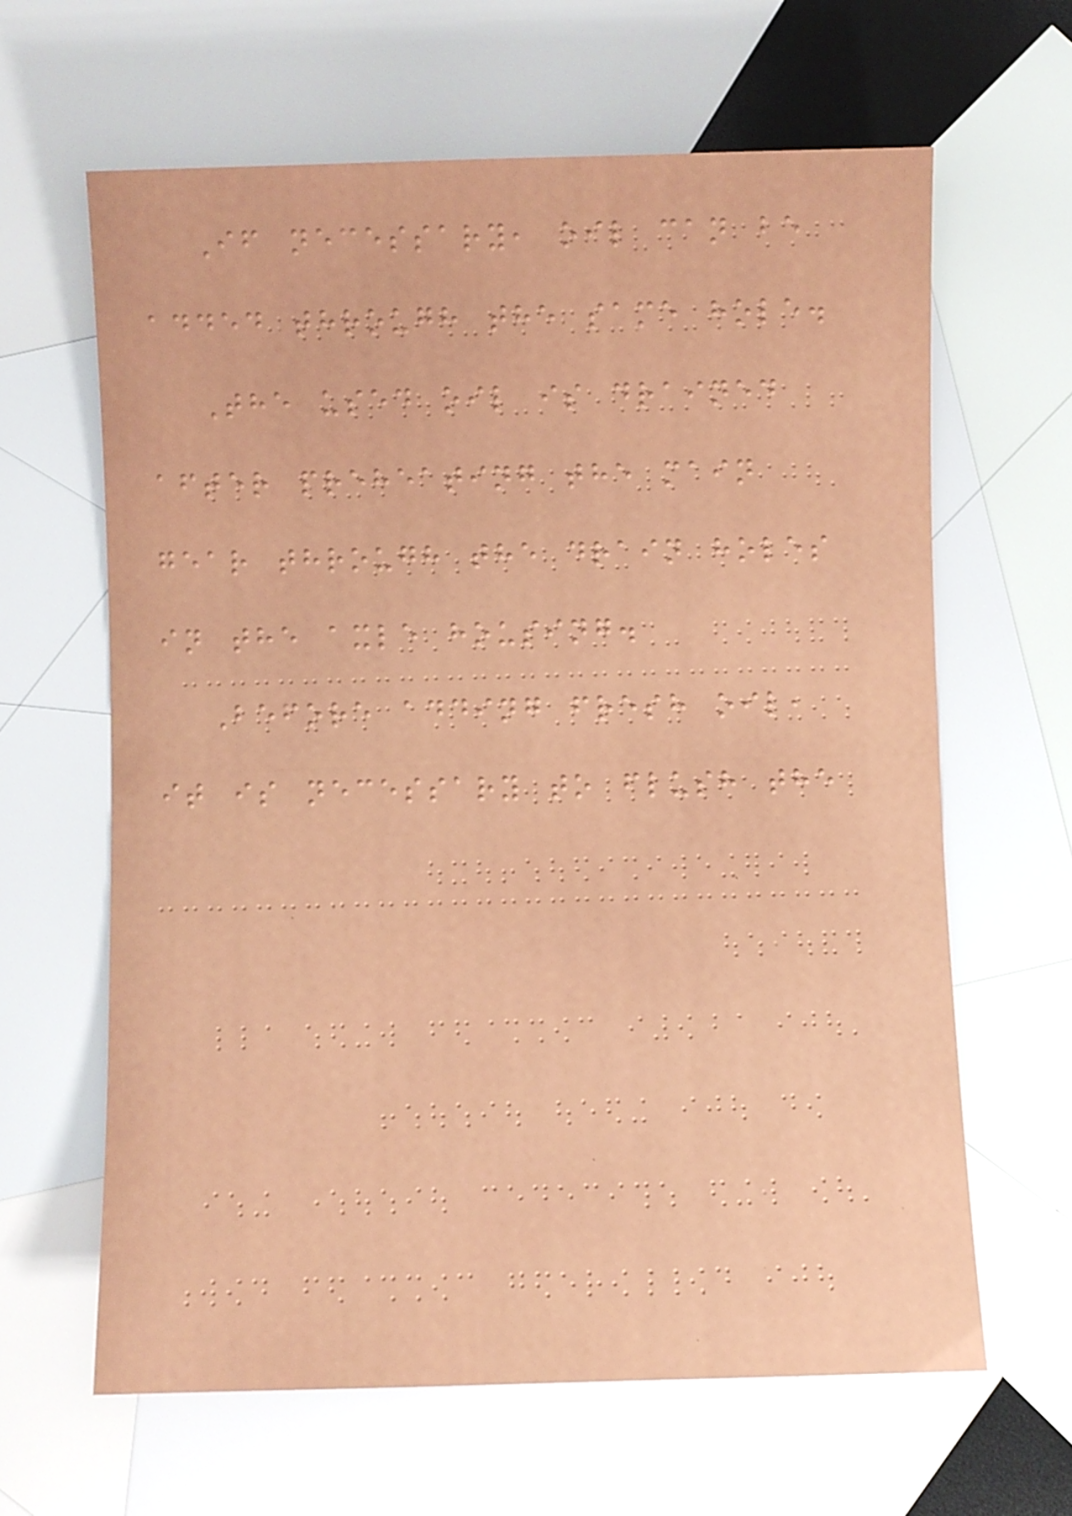If necessary, oil can be
added through the same hole.
The used oil is drained
after preheating the main
gear through the drain holes
in the axle housing.
Before adding fresh oil,
it is necessary to flush the
